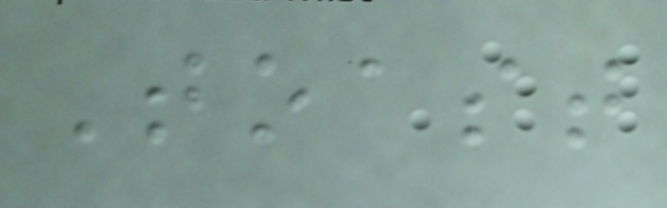Toast
